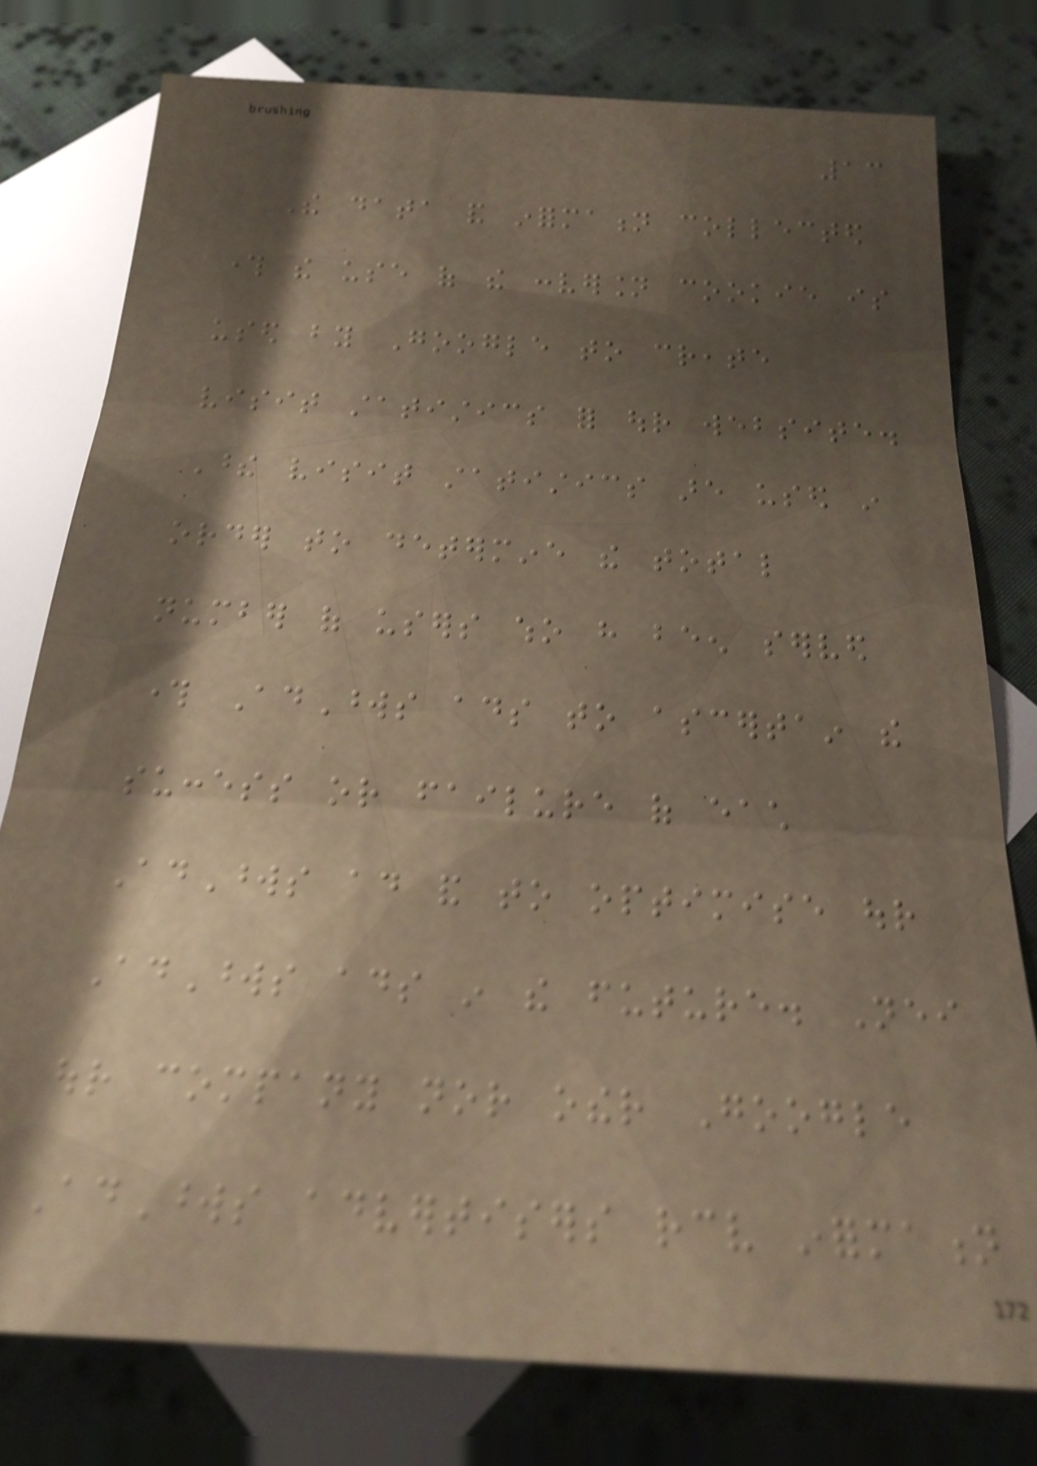13
The data and information collected
through the use of the conversion cookie is
used by Google to create
visit statistics for our website.
These visit statistics are used in
order to determine the total
number of users who have been served
through AdWords ads to ascertain the
success or failure of each
AdWords ad and to optimise our
AdWords ads in the future. Neither
our company nor other Google
AdWords advertisers receive information
